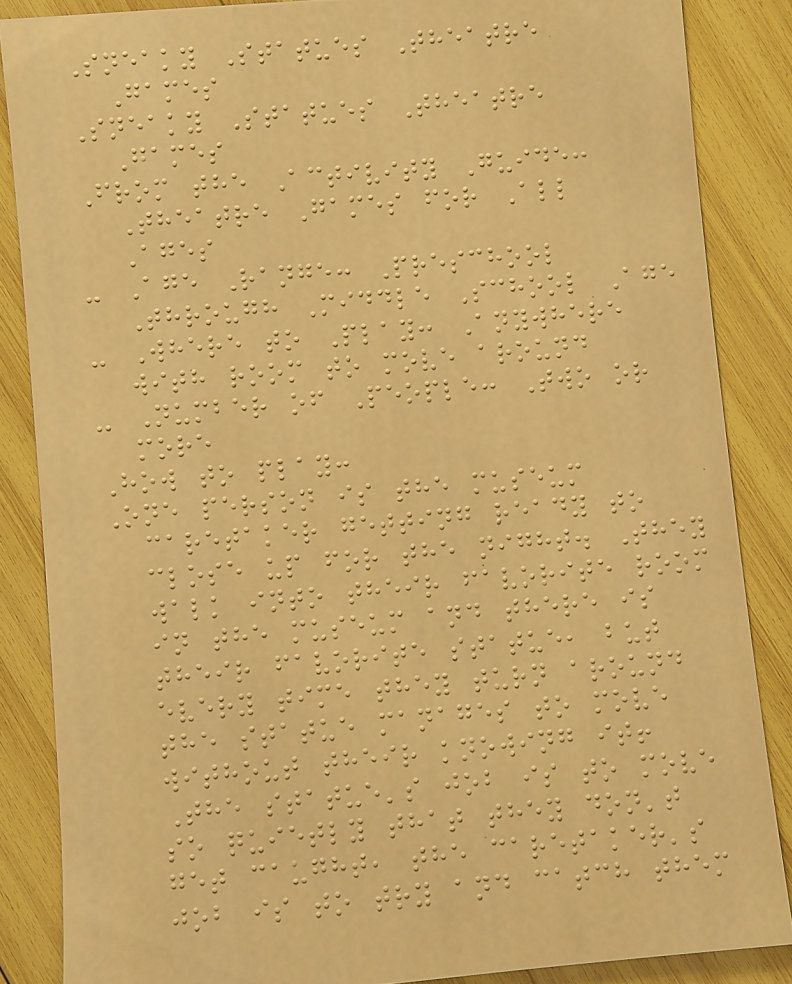Sneaky Statues Theatre
Games
Sneaky Statues Theatre
Games
From the Activity Guide:
Theatre Games for All
Ages
- Age Range: Preschool
Through Middle School Age
- Where to Play: Anywhere
with room to move around
- Number of People: Two or
more
How to play:
One person is the museum
caretaker getting ready to
close up for the night. They
walk into their favorite room
in the museum and there is
their favorite statue, but
every time they turn around
the statue manages to move
without their knowing it!
The statue's job is to move
so quietly that they don't
get caught, the caretaker's
job is to try and catch them
